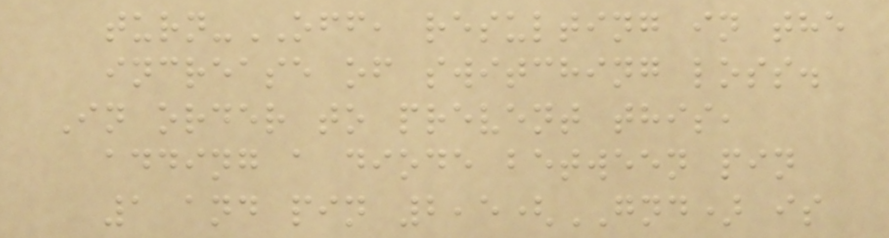turn-OFF, resulting in the
increase of switching loss.
In order to prevent this,
adding a diode between pin
1 and pin 2,5(GND) is
